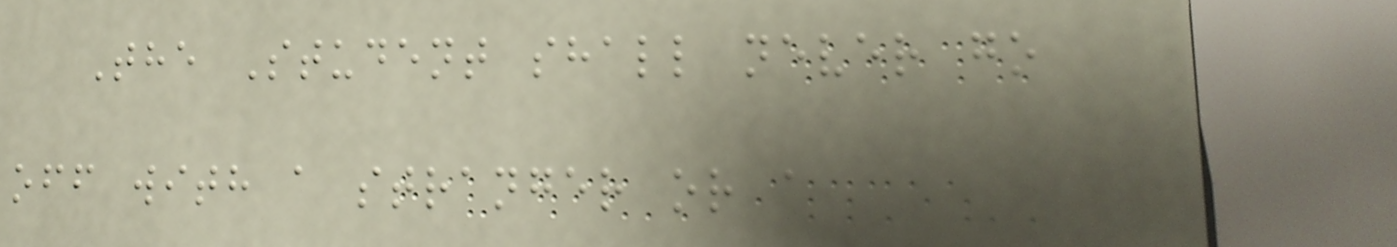The Student shall never go
off with a stranger or a
